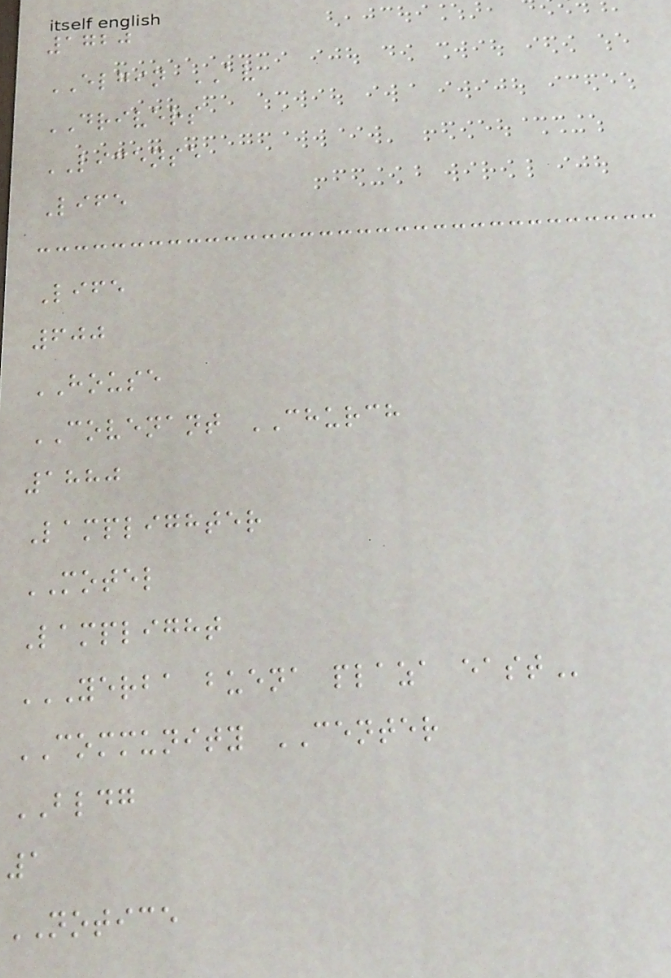1720
ELGIN AV
DRIVERS
LICENSE
Life
Life
600
HOUSE
COVENANT CHURCH
1880
Lamplighter
MOTEL
Lamplight
YERBA BUENA PLAZA EAST
COMMUNITY CENTER
BLDG
1
NOTICE
